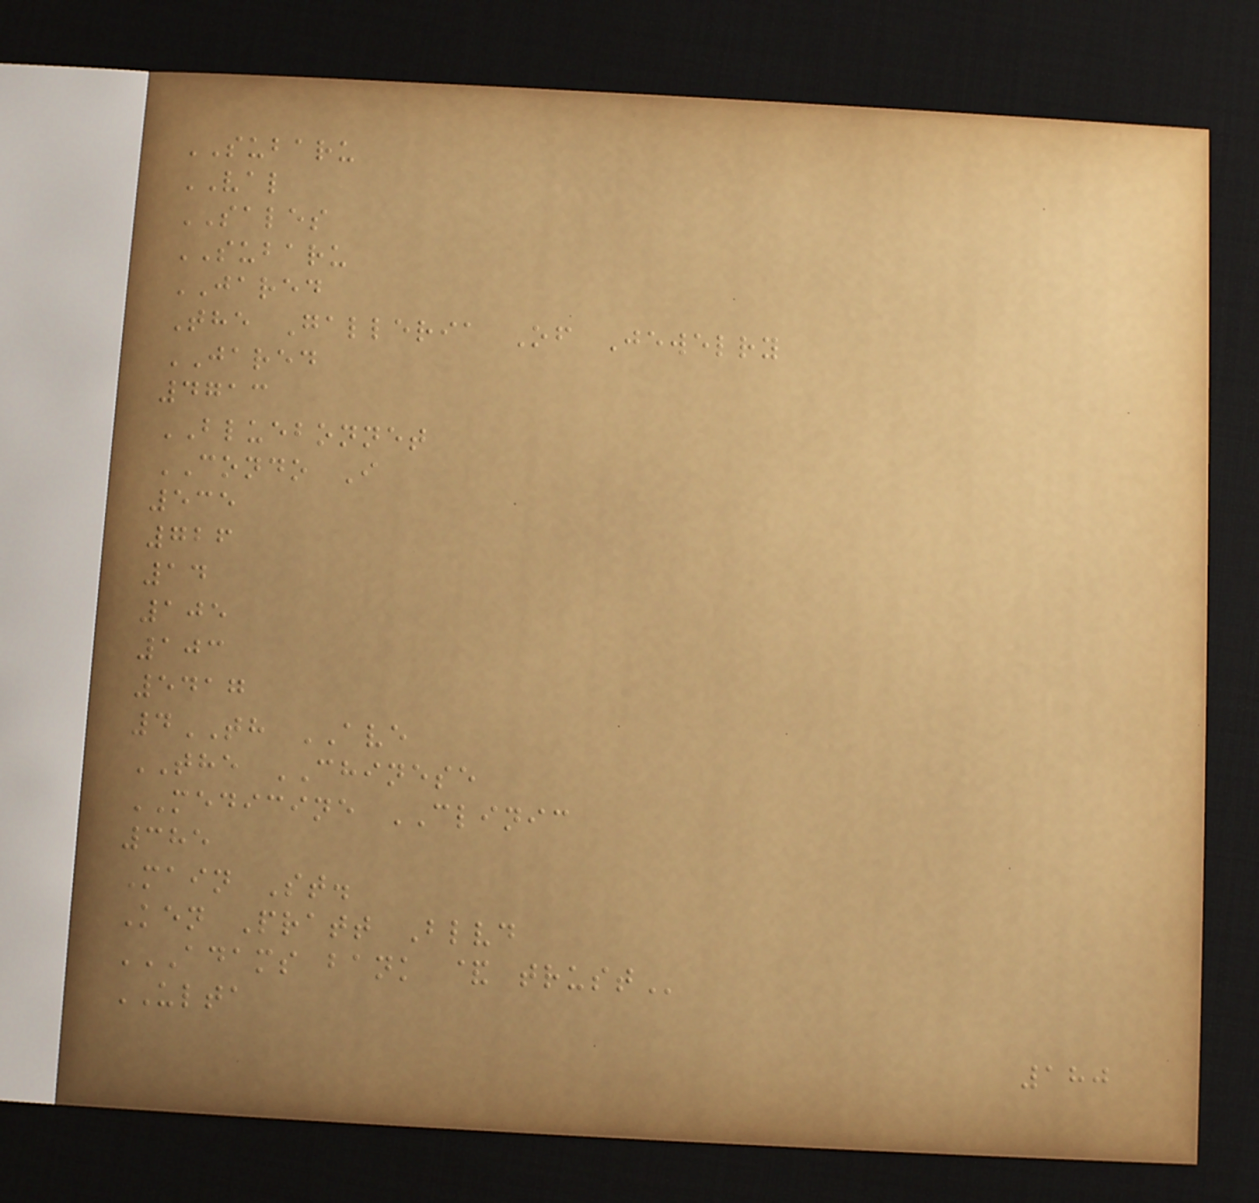SUBARU
VAL
SALES
SUBARU
JARED
The Galleria Of Jewelry
JARED
4713
BLUEBONNET
CONDO I
535
726
14
105
103
5417
4TH AVE
THE CHINESE
MEDICINE CLINIC
385
Main St.
Ken Pratt Blvd
ADAMS BANK & TRUST
ULTA
180
